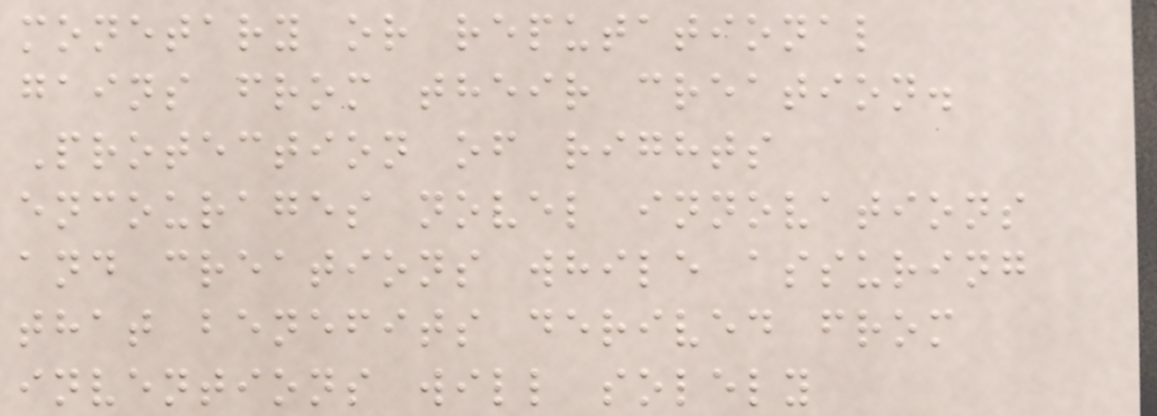monetary or reputational
gains from their creation.
Protection of rights
encourages novel innovations
and creations while assuring
that benefits derived from
inventions will solely
